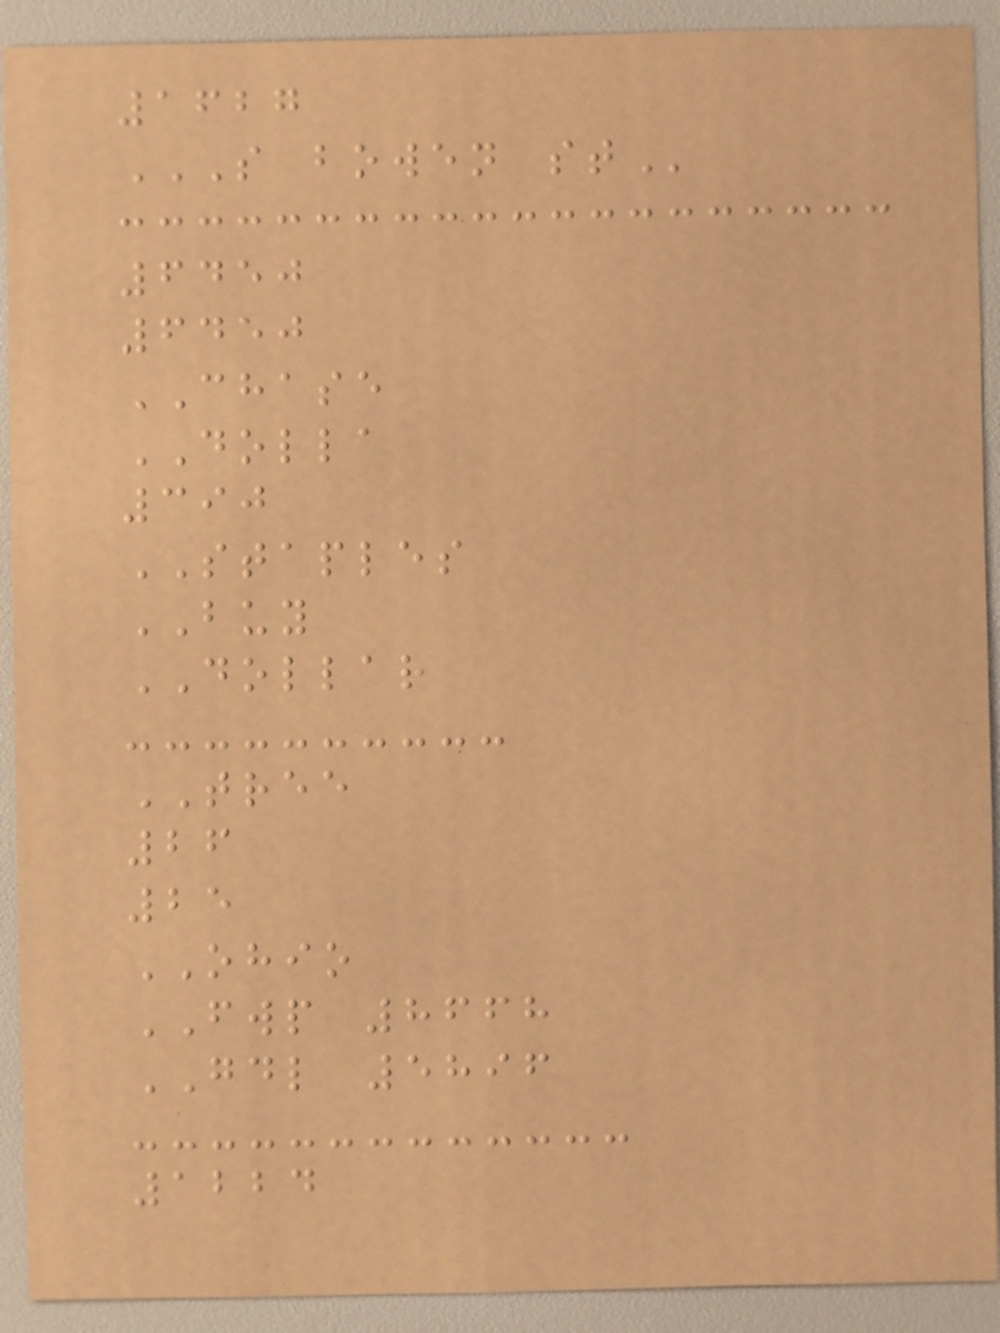1627
S BOWEN ST
6450
6450
CHASE
DOLLA
390
STAPLES
BUY
DOLLAR
TREE
26
25
OHIO
FWP 8668
GDL 5896
1224
